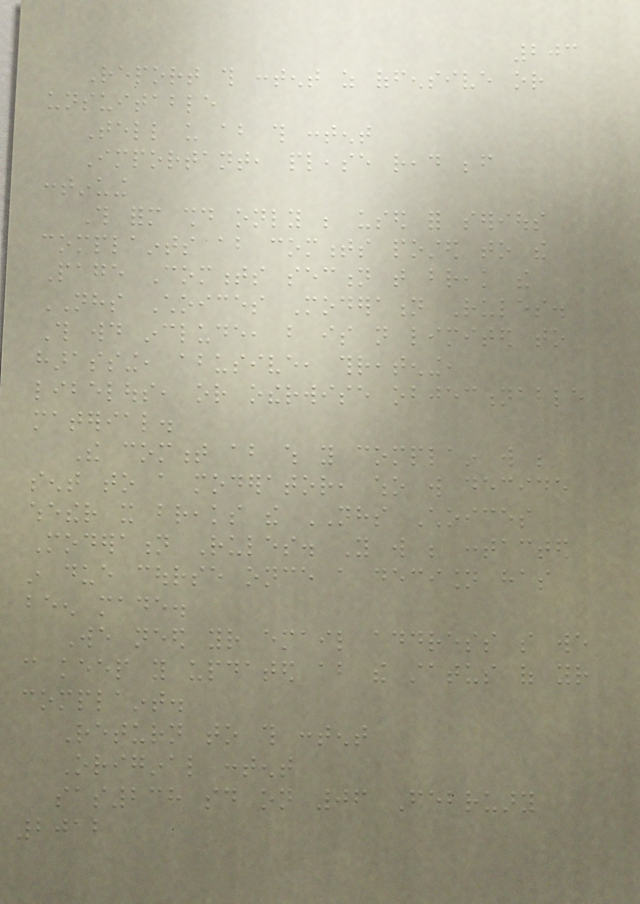203
Report this content as offensive or
unsuitable
Tell us about this content
Important, please read before
continuing
This form should only be used for serious
complaints about comments posted to the
Page Comments section that break the
NHS Choices Moderation Rules.
This would include, but is not limited to
harassing, abusive, threatening,
libelous, or otherwise objectionable
material.
The comment about which you complain will be
sent to a moderator, who will decide
whether it breaks the NHS Choices
Moderation Rules. You will be contacted
in due course once a decision has
been made.
We need your email address so we
can keep you updated about the status of your
complaint.
Return to this content
Original content
sas238 said on 06 February
2012
